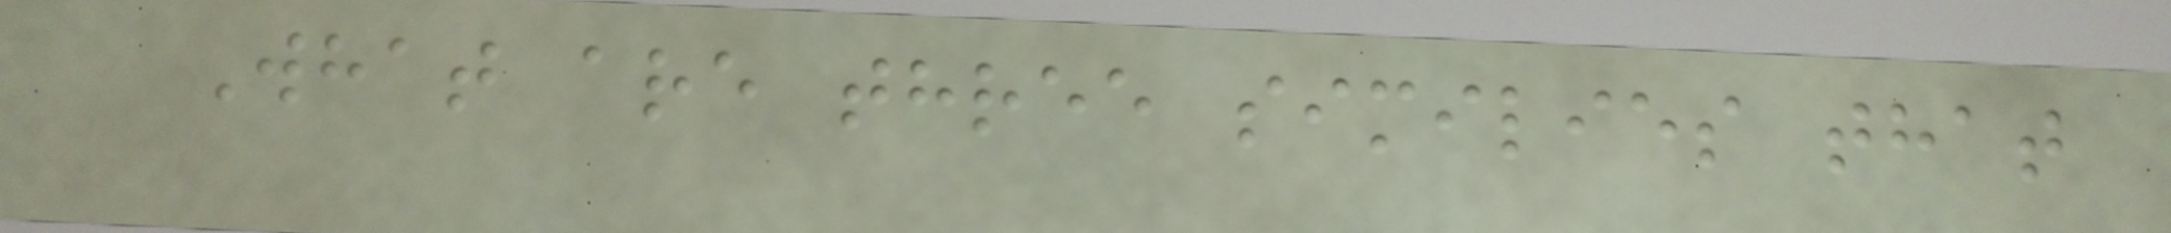What are three similies that
